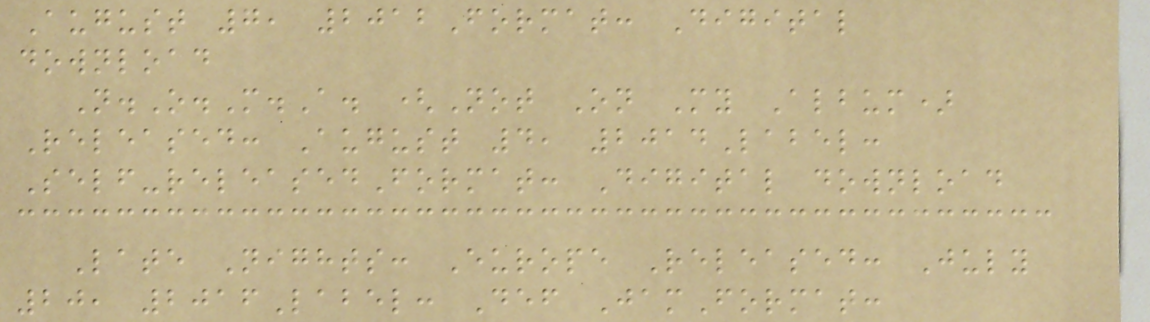August 7, 2012Format: Digital
download
N.O.M.A. (Not On My Album)
Released: August 4, 2014Label:
Self-releasedFormat: Digital download
Late Nights: Europe Released: July
20, 2016Label: Def JamFormat:
